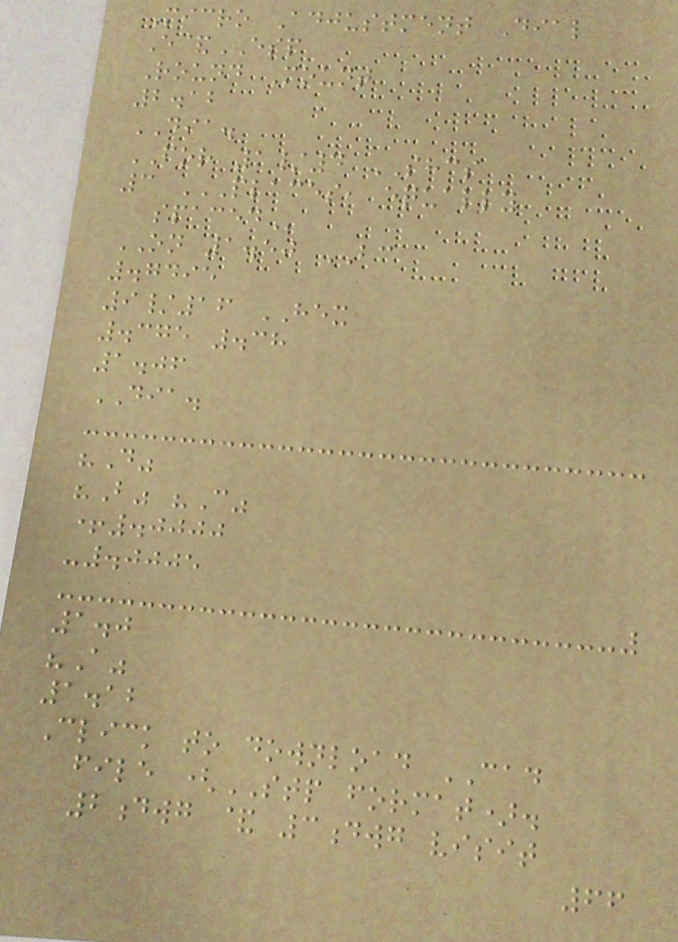Micro Adjustment Dial
E&ESP
Round Mount
2.12
DIA.
FOR 1/4 SHCS
3 PLACES, EQUALLY
SPACED
ON 1.50 BC
.7495
9/16 HEX
.375 .38
1.06
DIA.
"D"
"B" "C"
+.0000
-.0005
1.0
"A"
1.12
Click to download CAD
file (STP format).
2dwg & 3dwg visit
66
